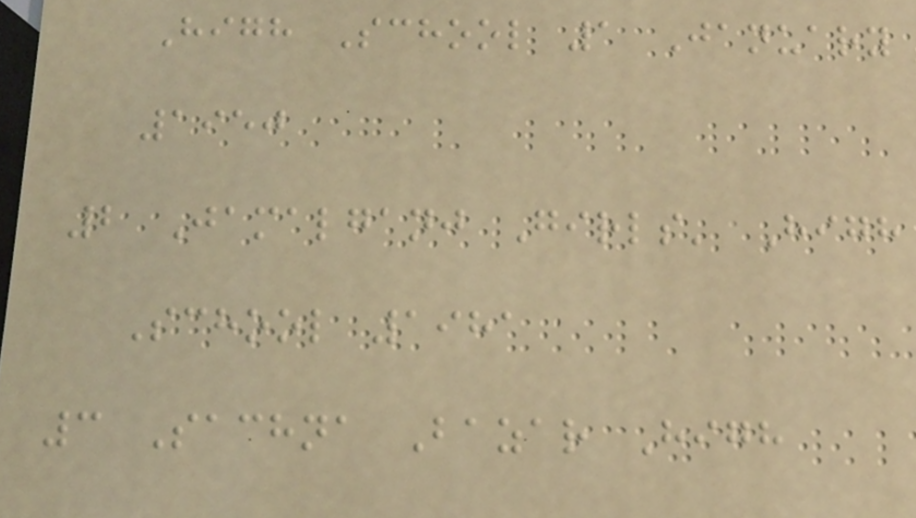High School 1 January
1950
2 Jamalganj Girls' High
School 1981
3 Sachna Bazar High
